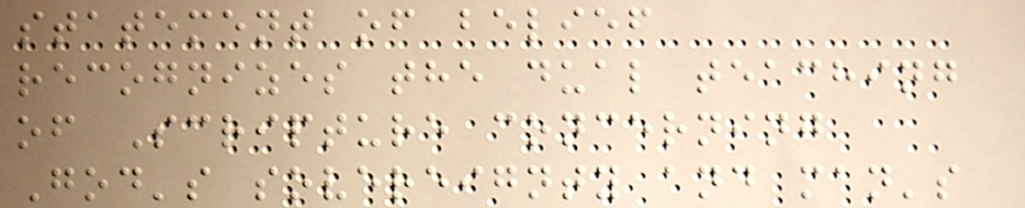statement of belief
recognizes the dual teaching
of Scripture concerning
God's sovereignty and man's
